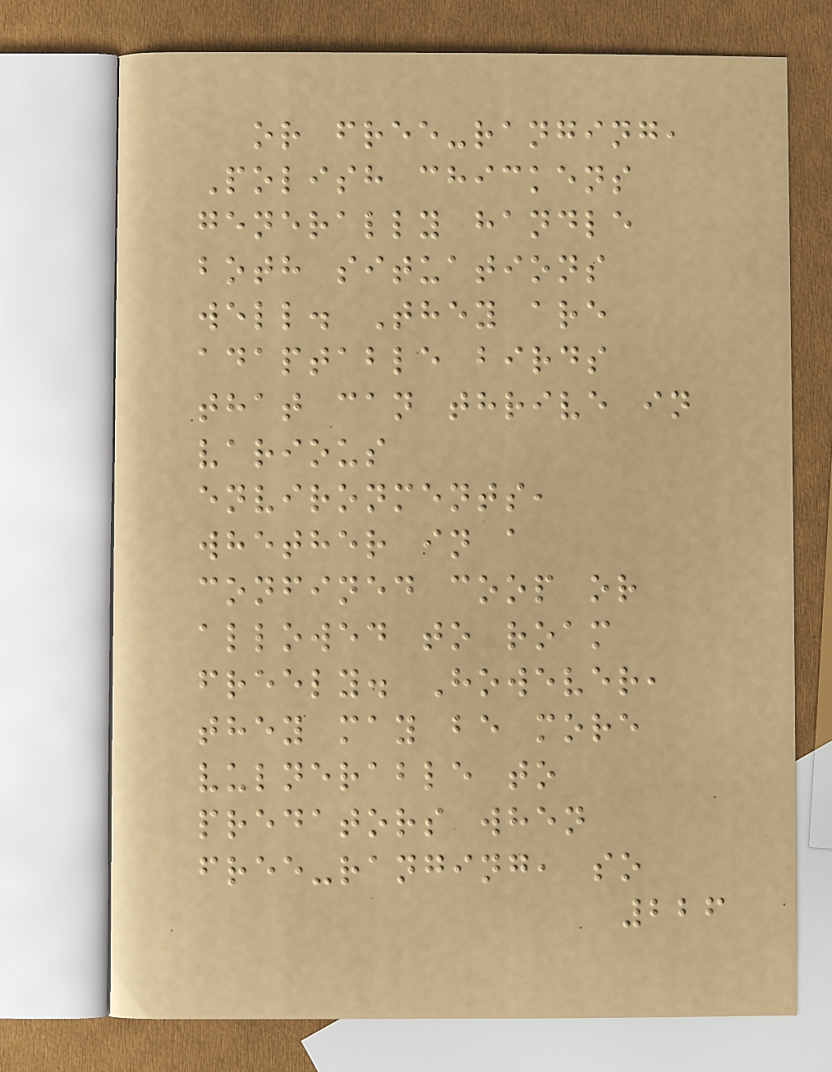or free-ranging,
Polish chickens
generally handle
both situations
well. They are
adaptable birds
that can thrive in
various
environments,
whether in a
confined coop or
allowed to roam
freely. However,
they may be more
vulnerable to
predators when
free-ranging, so
226
